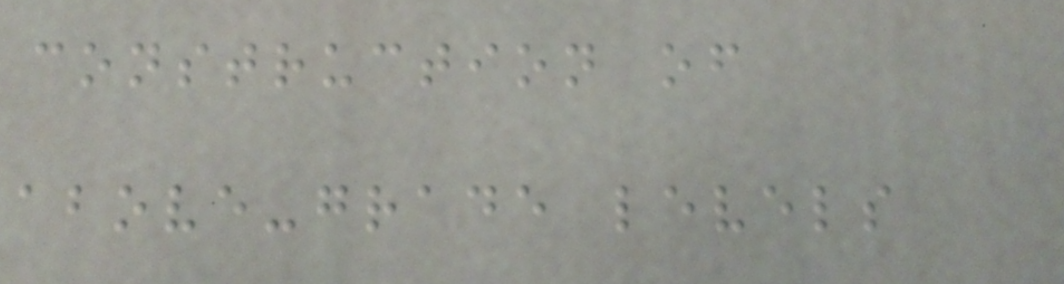construction of
above-grade levels
